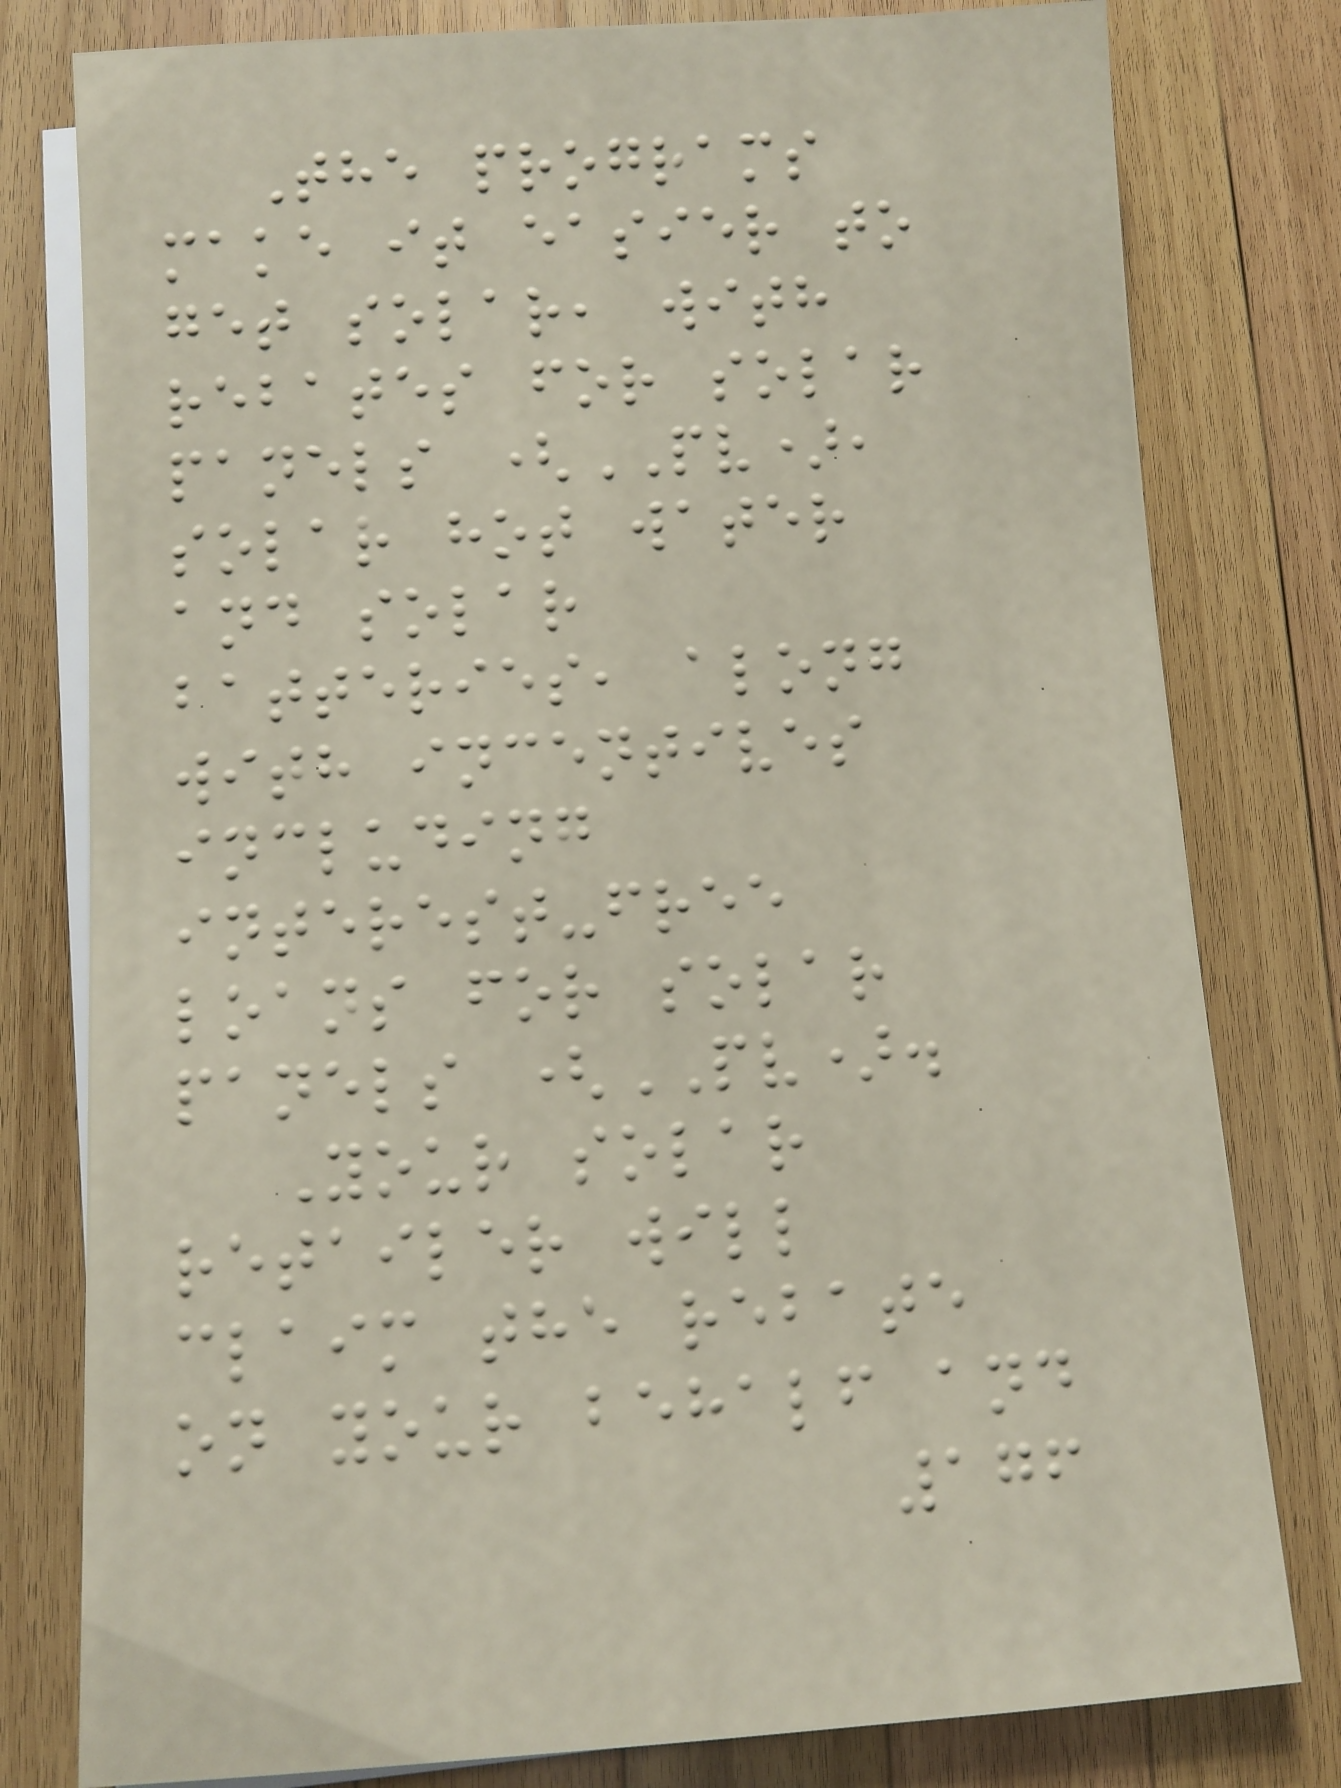The programs
make it easier to
get solar, with
rebates for solar
panels (PV),
solar hot water
and solar
batteries, along
with incentives
including
interest-free
loans for solar
panels (PV).
Your solar
retailer will
claim the rebate
on your behalf and
176
